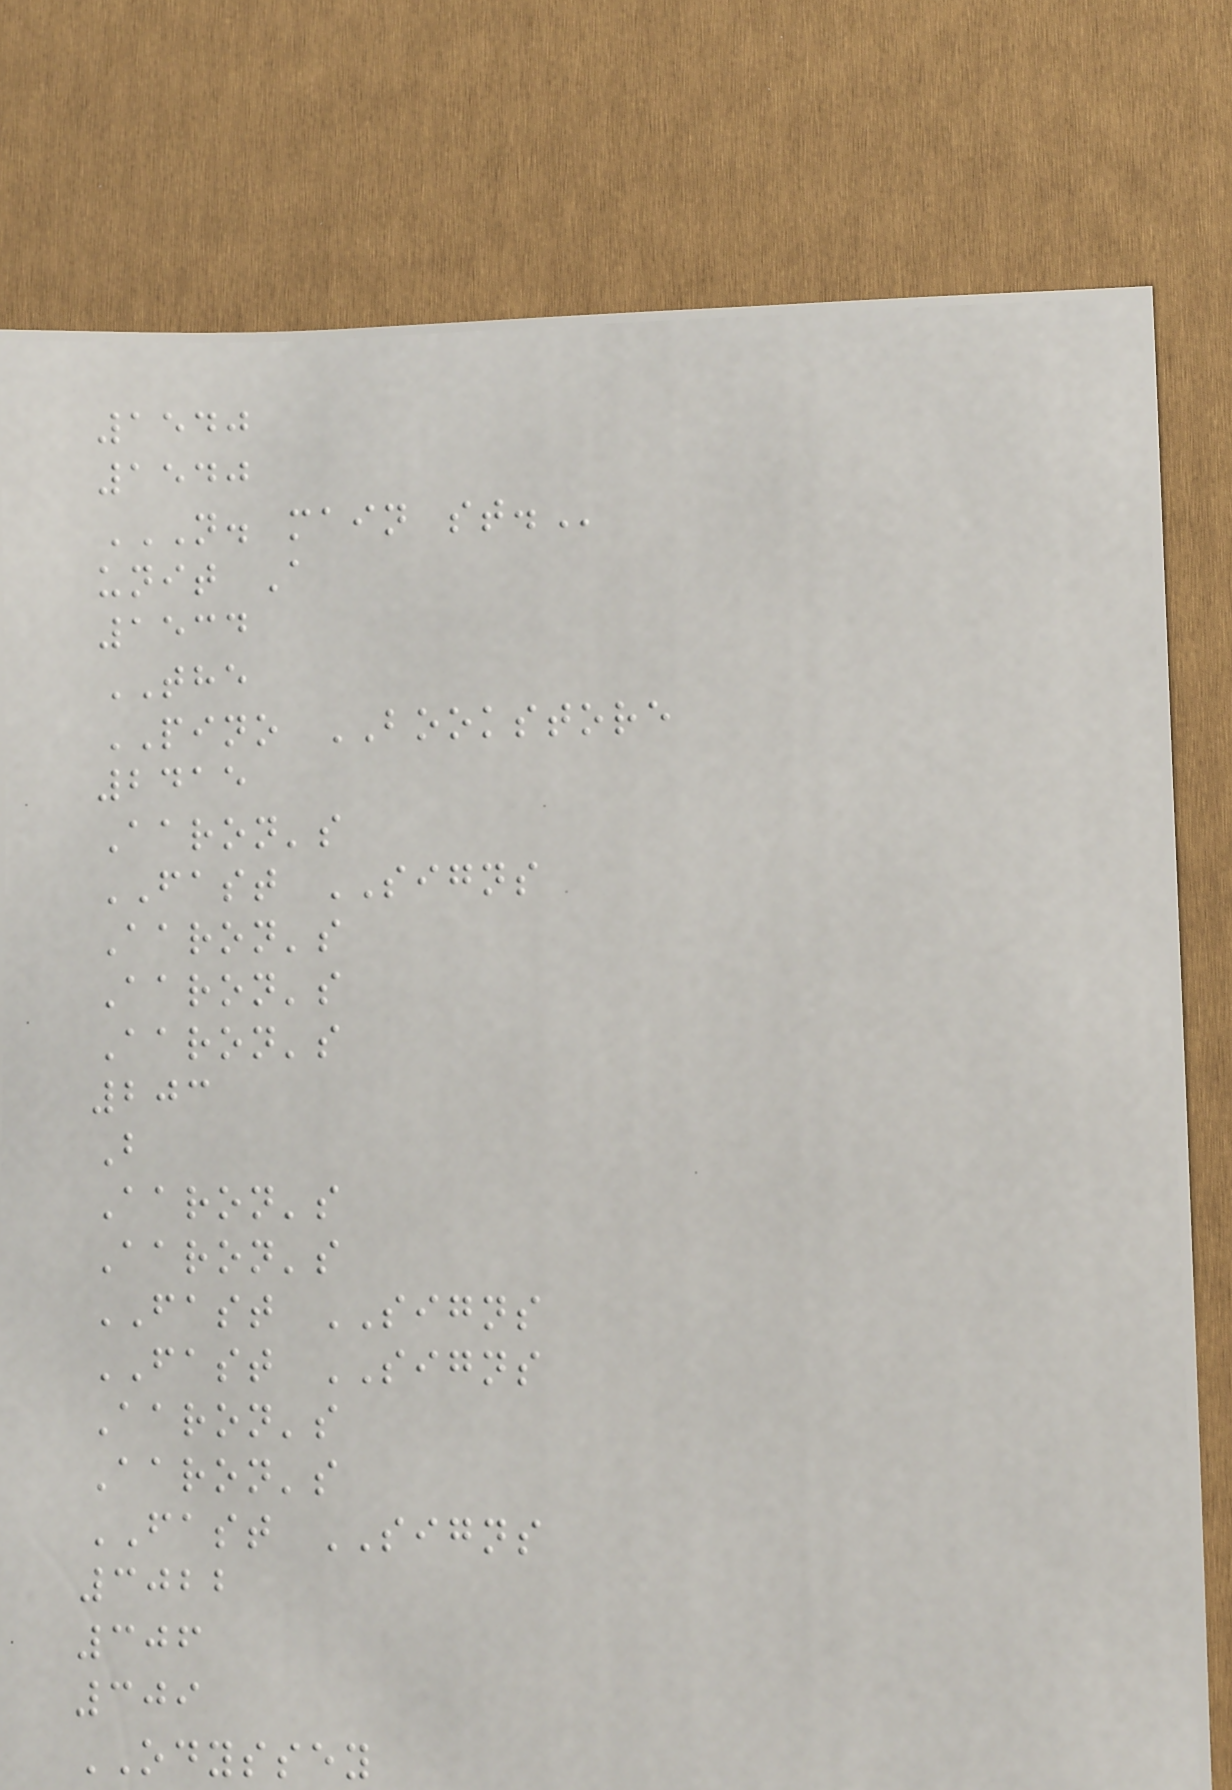1540
1540
N. MAIN ST.
unit A
1534
THE
PINO BOOKSTORE
2415
Aaron's
FAST SIGNS
Aaron's
Aaron's
Aaron's
203
B
Aaron's
Aaron's
FAST SIGNS
FAST SIGNS
Aaron's
Aaron's
FAST SIGNS
3022
306
309
ODYSSEY
